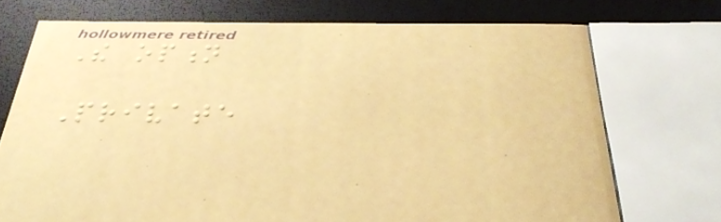The option
Private
